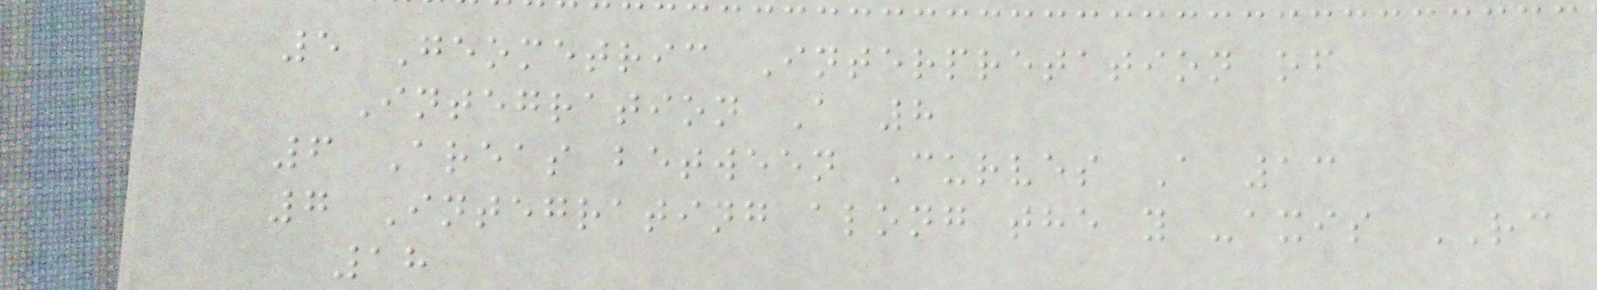5 Geometric Interpretation of
Integration A 8
6 Areas between Curves A 13
7 Integrating along the y -axis RC
18
